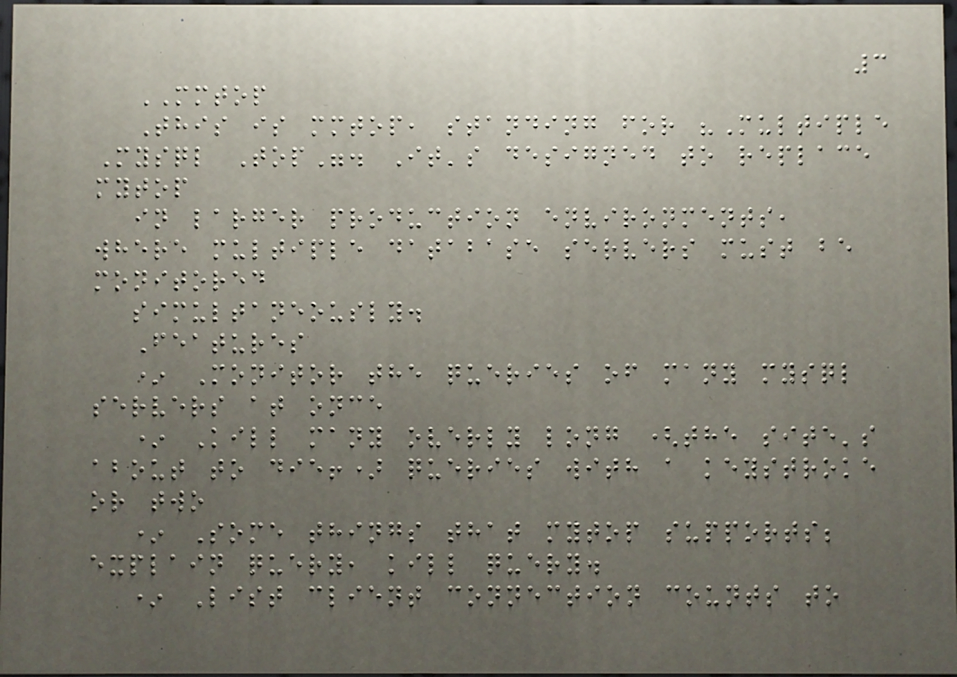3
MMTOP
This is mmtop, standing for "Multiple
Mysql Top". It's designed to replace
mytop
in larger production environments,
where multiple database servers must be
monitored
simultaneously.
Features
* Monitor the queries of many mysql
servers at once
* Kill many overly long (the site's
about to die!) queries with a keystroke
or two
* Some things that mytop supports;
explain query, kill query.
* List client connection counts to
